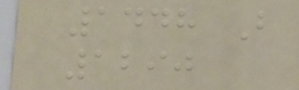1448 B
1290
